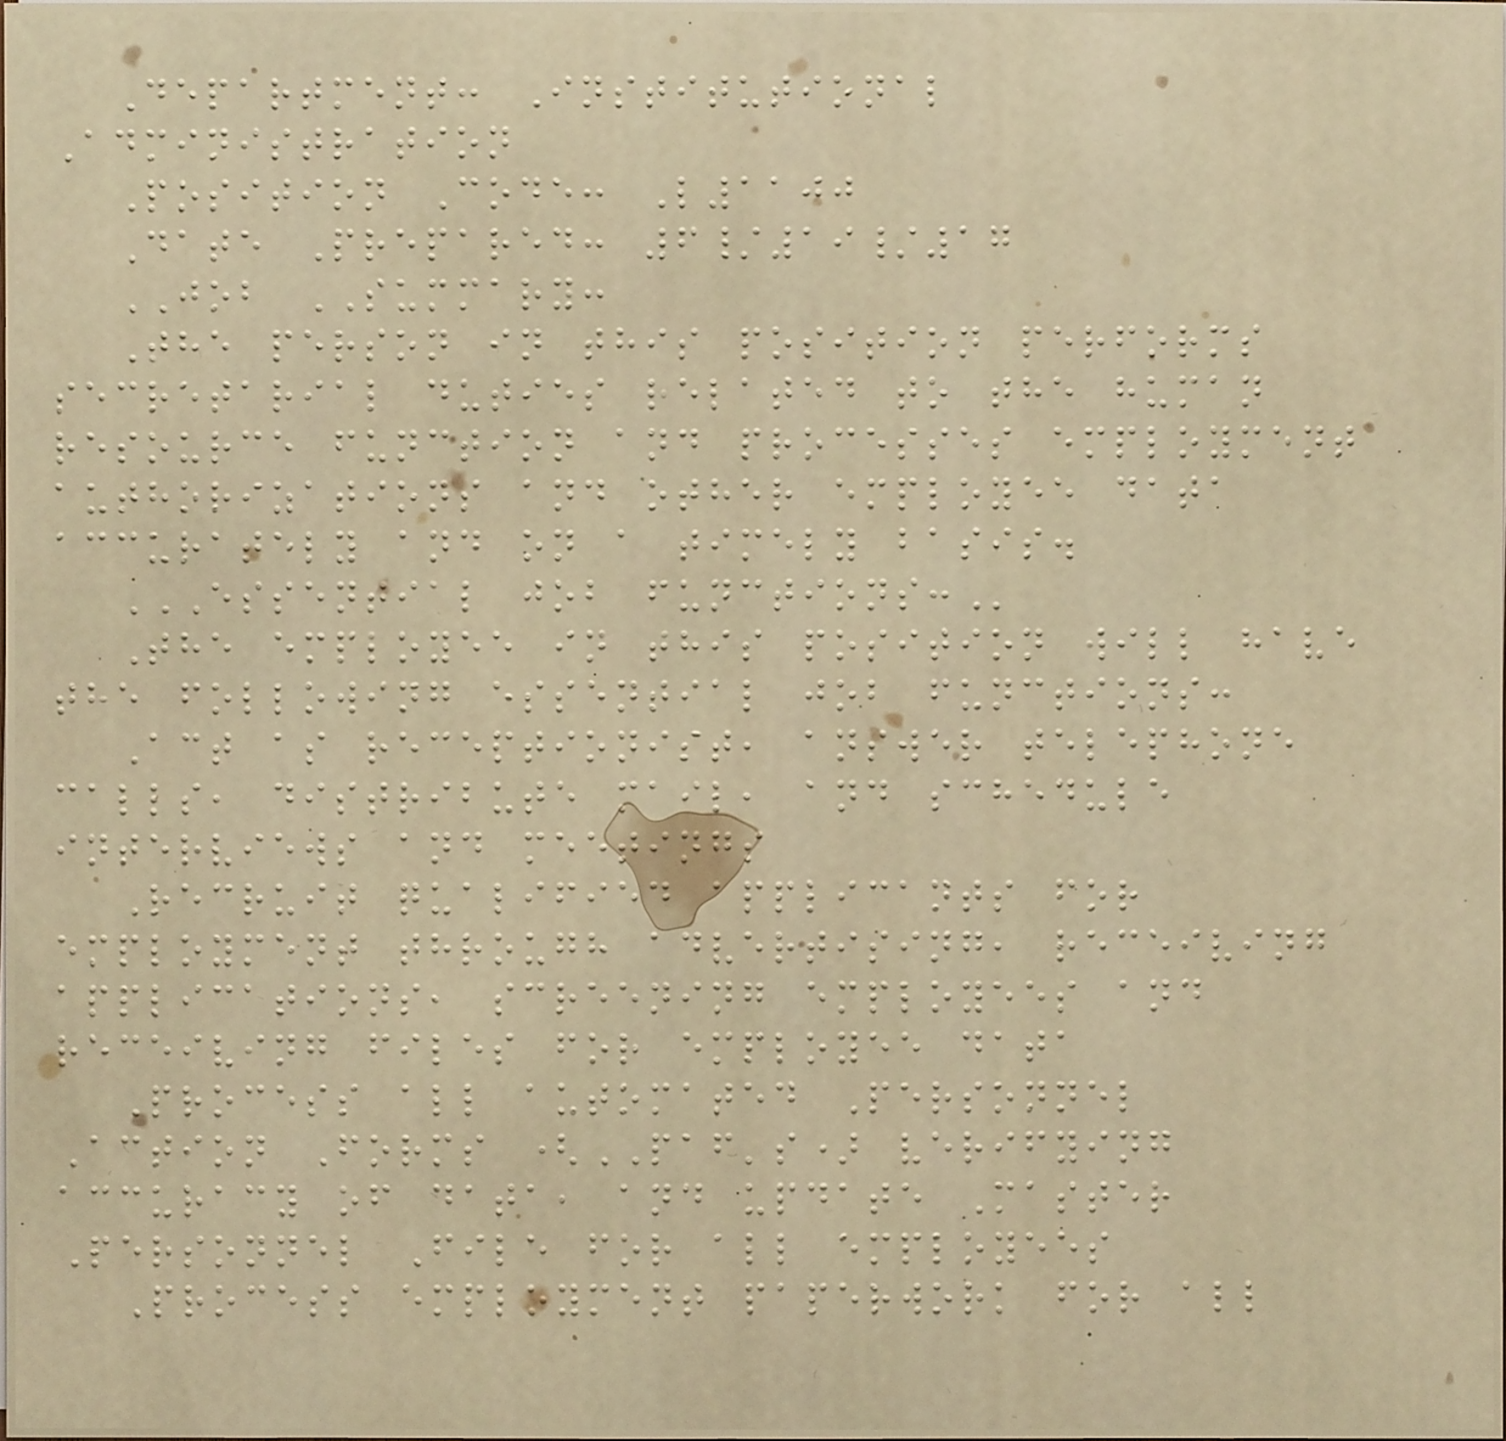Department: Institutional
Administration
Position Code: L1100
Date Prepared: 6/19/17
JOB SUMMARY:
The person in this position performs
secretarial duties related to the human
resource function and processes employment
authorizations and other employee data
accurately and on a timely basis.
ESSENTIAL JOB FUNCTIONS:
The employee in this position will have
the following essential job functions:
Act as receptionist, answer telephone
calls, distribute mail, and schedule
interviews and meetings
Recruit qualified applicants for
employment through advertising, receiving
applications, screening employees and
receiving files for employee data
Process all automated Personnel
Action Forms (PAF's) verifying
accuracy of data, and update Master
Personnel File for all employees
Process employment paperwork for all
